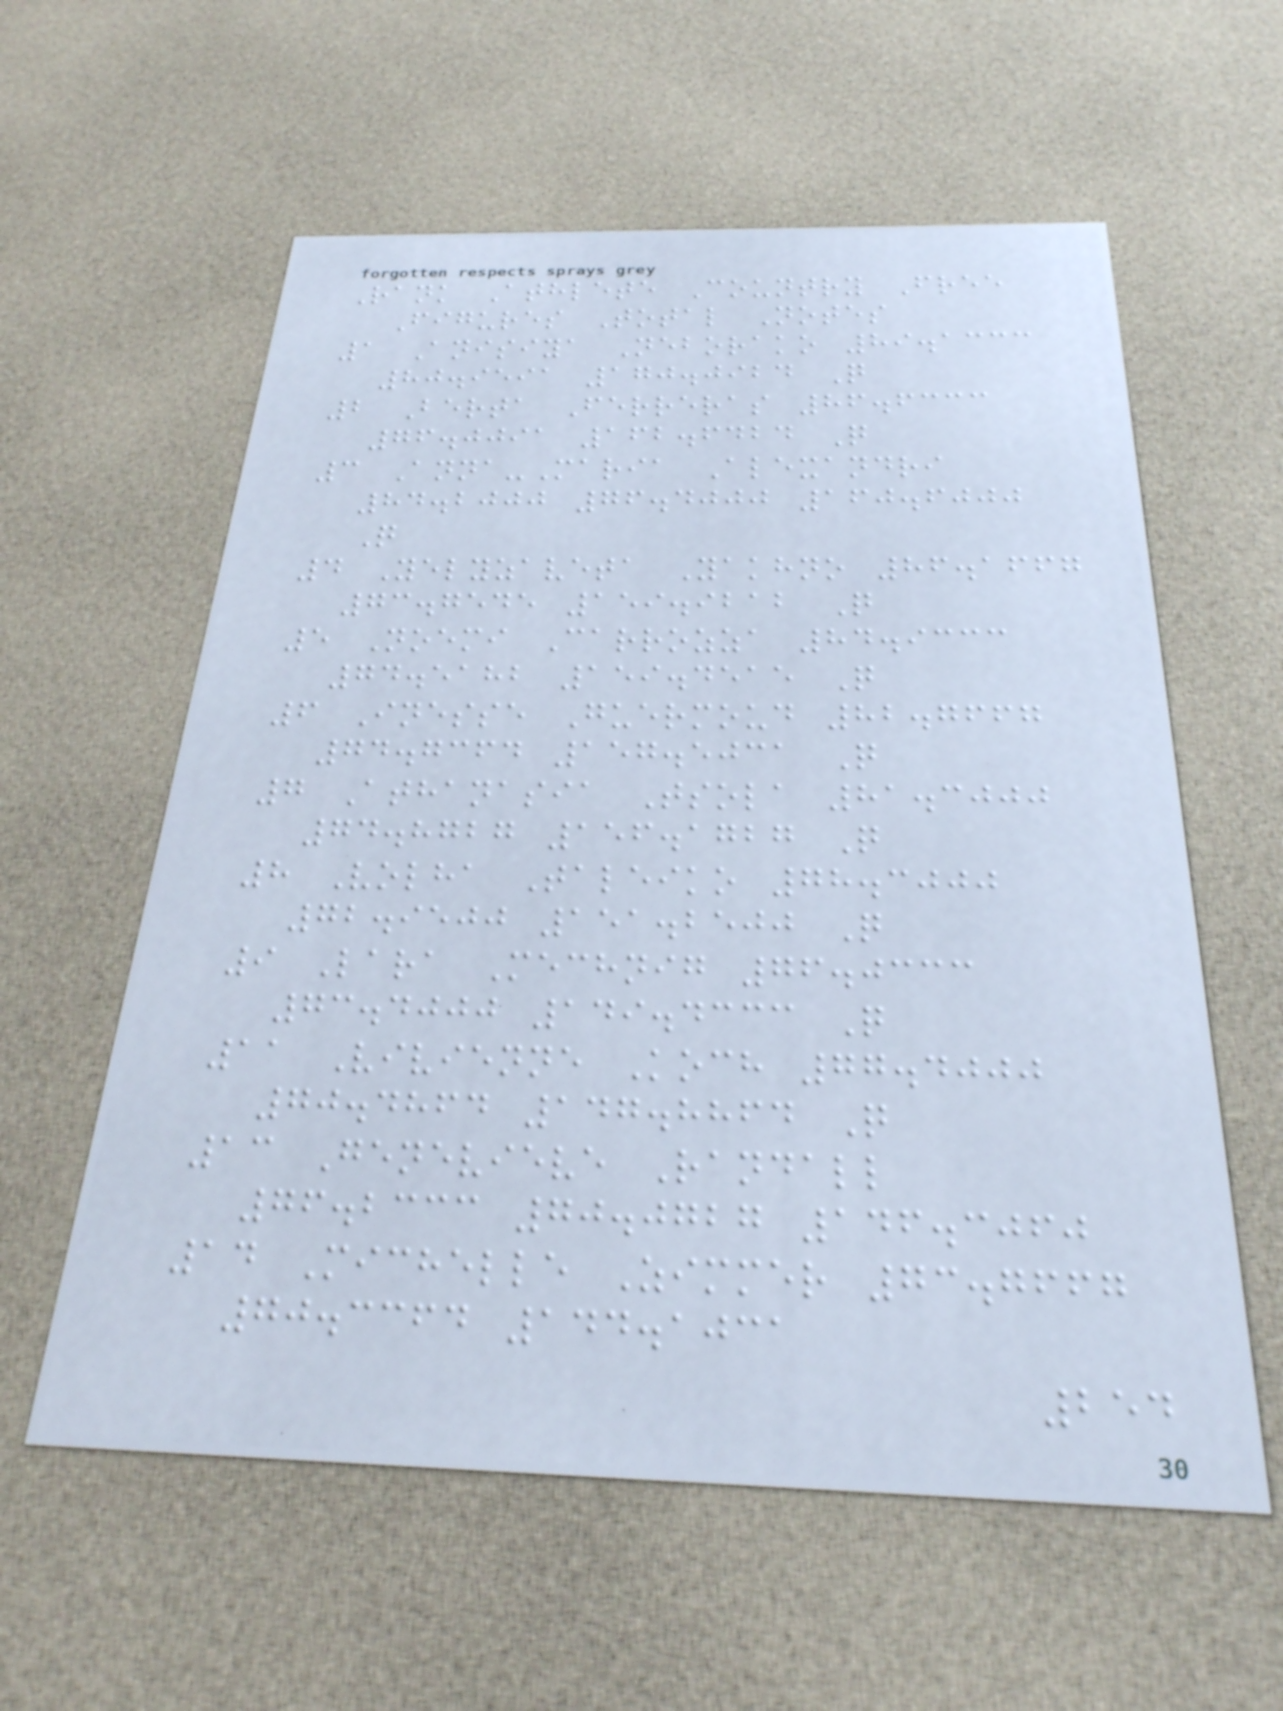Rank Athlete Country Free
Figures Total Notes
1 Anisiya Neborako 89.1333
80.9591 170.0924 Q
2 Berta Ferreras 86.6333
76.0091 162.6424 Q
3 Anna-Maria Alexandri
84.2000 76.4000 160.6000
Q
4 Yelyzaveta Yakhno 86.1667
73.7545 159.9212 Q
5 Noemi Carrozza 84.9333
74.5182 159.4515 Q
6 Inesse Guermoud 82.7667
74.7364 157.5031 Q
7 Athanasia Tsola 81.3000
74.8727 156.1727 Q
8 Volha Taleiko 78.3000
72.9500 151.2500 Q
9 Lara Mechnig 76.0333
73.4000 149.4333 Q
11 Vivienne Koch 77.4000
70.4864 147.8864 Q
13 Genevieve Randall
76.2333 70.0727 146.3060
14 Michelle Zimmer 73.7667
70.3364 144.1031
254
